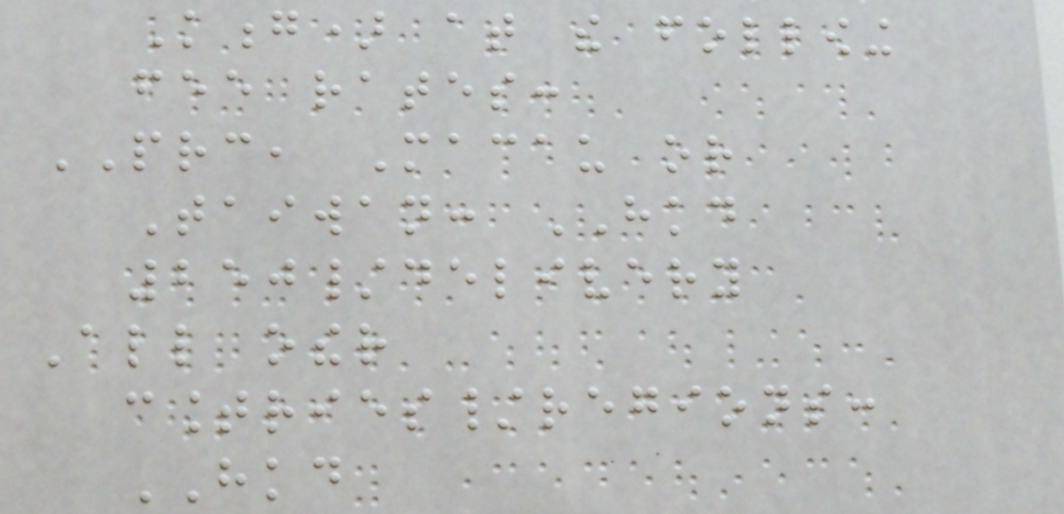Kong) at the following
fee rates:
PRC, Macau or
Taiwan: HKD
250/delivery
All other
countries/regions:
HKD
